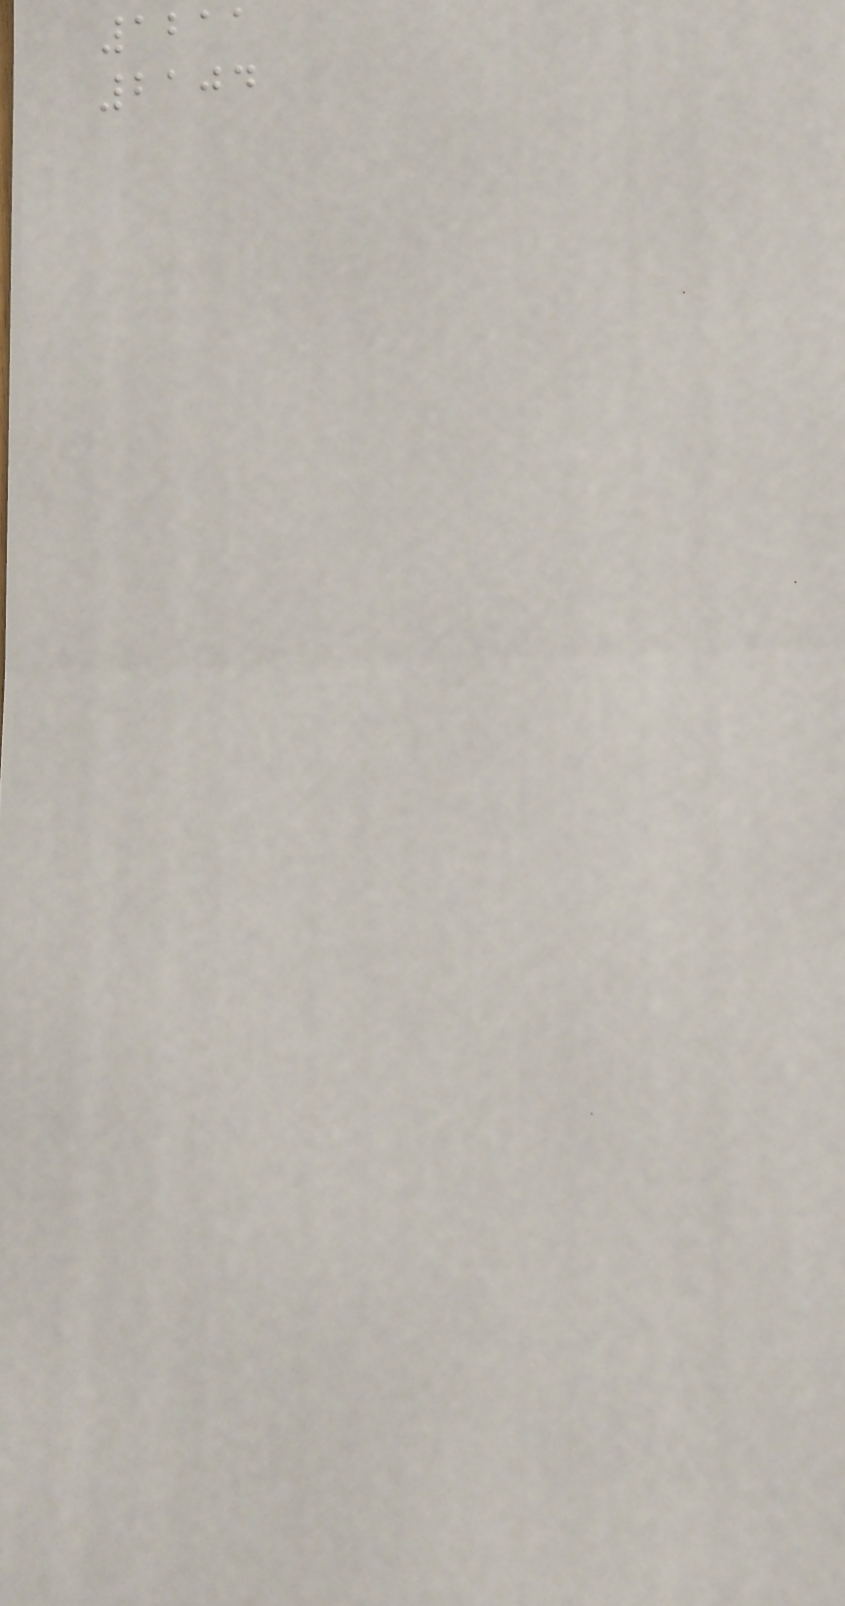1211
2104
